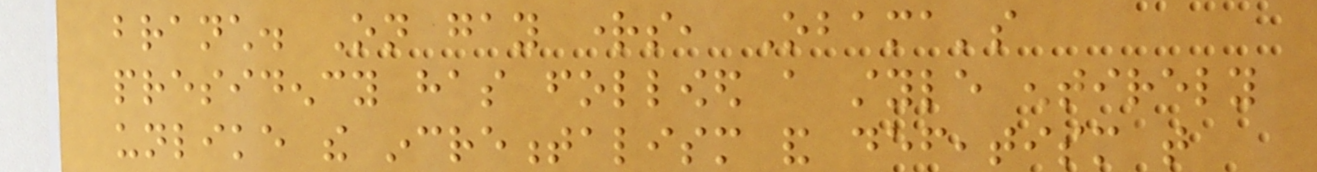branch. On gay rights, Obama's
presidency has followed a style entirely
unlike the incrementalism and defeatism that
